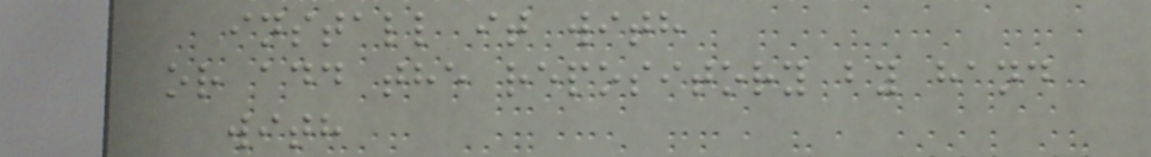install it with
or add the repository by hand
with
